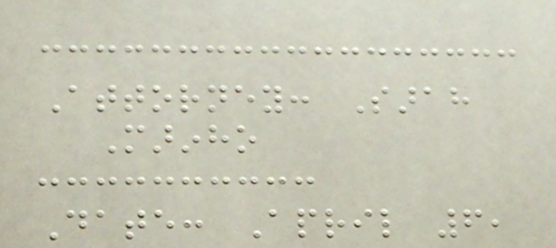Attorney: Sarah
Marinho
Date: April 6,
